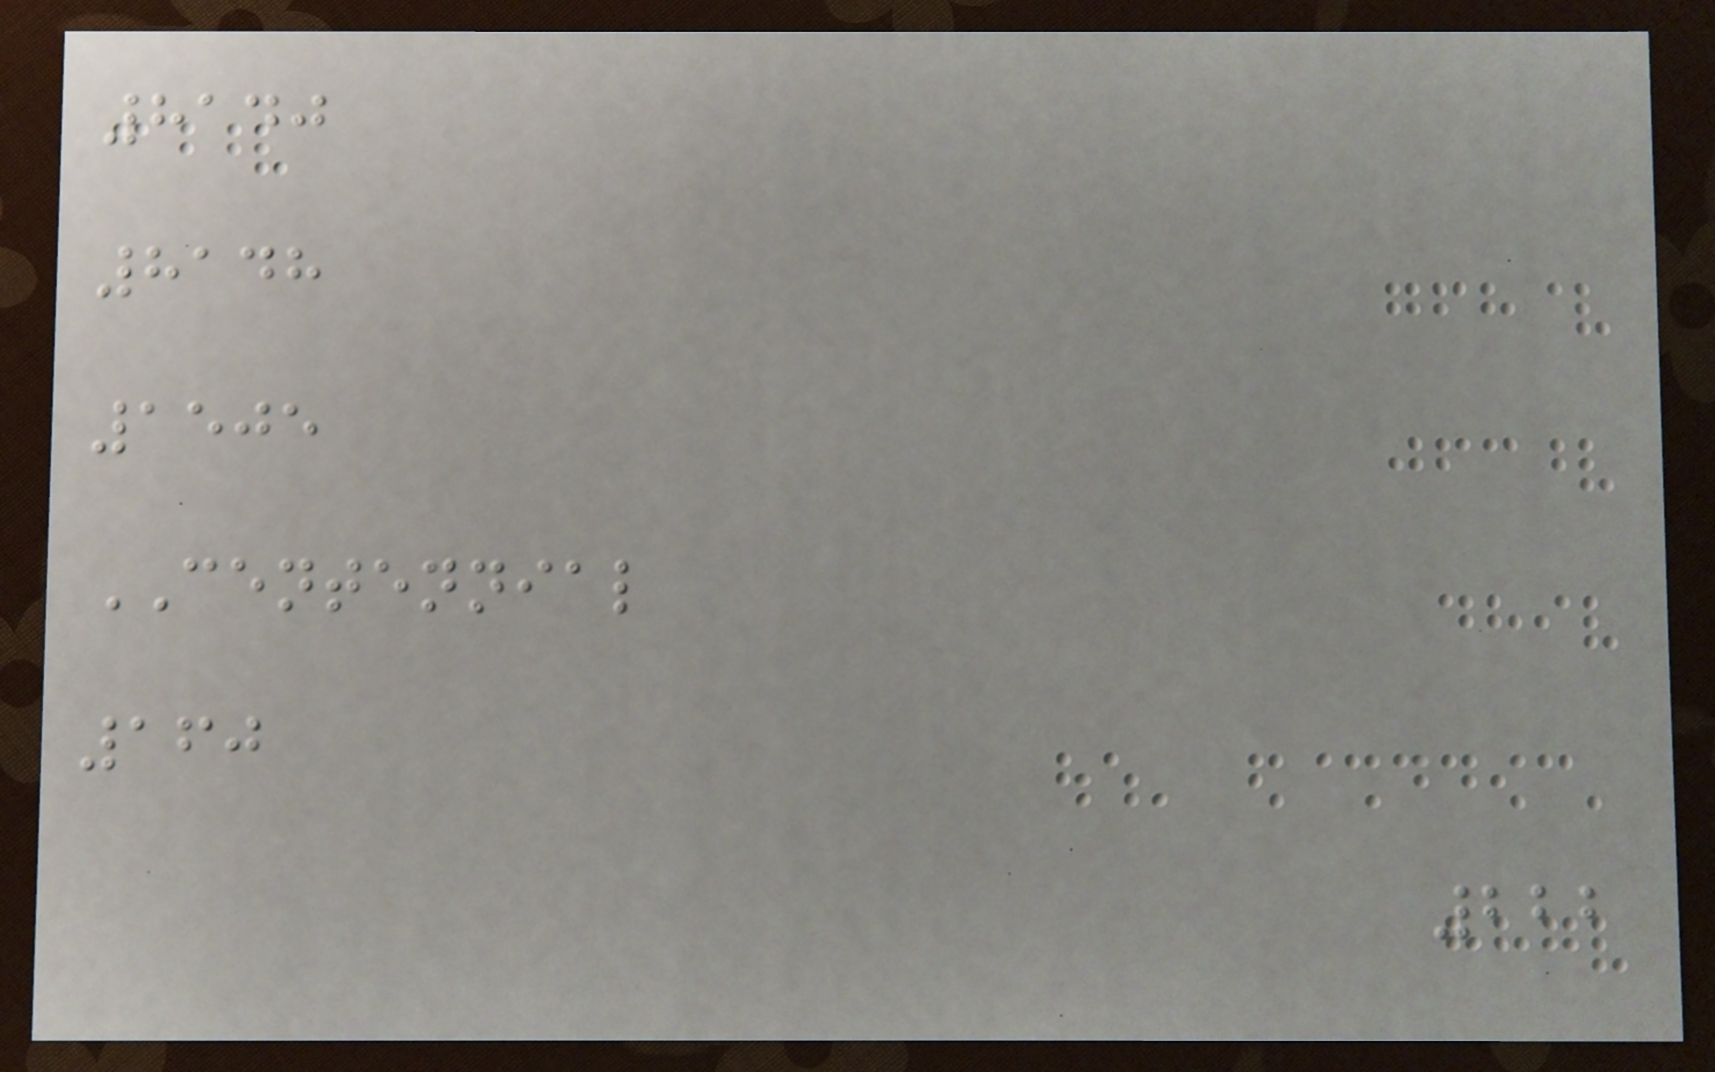8140
8148
1505
CENTENNIAL
160
222
